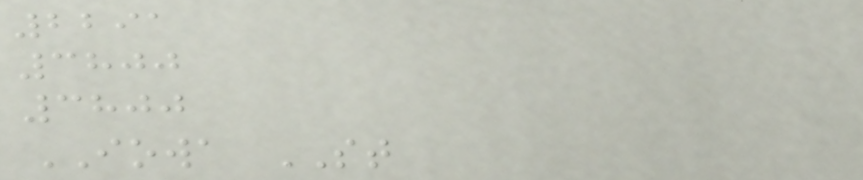2291
3800
3800
IOWA ST
